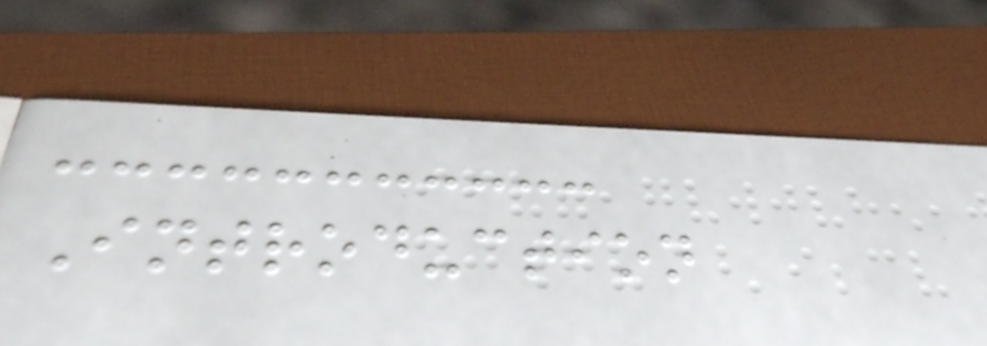Introduction
